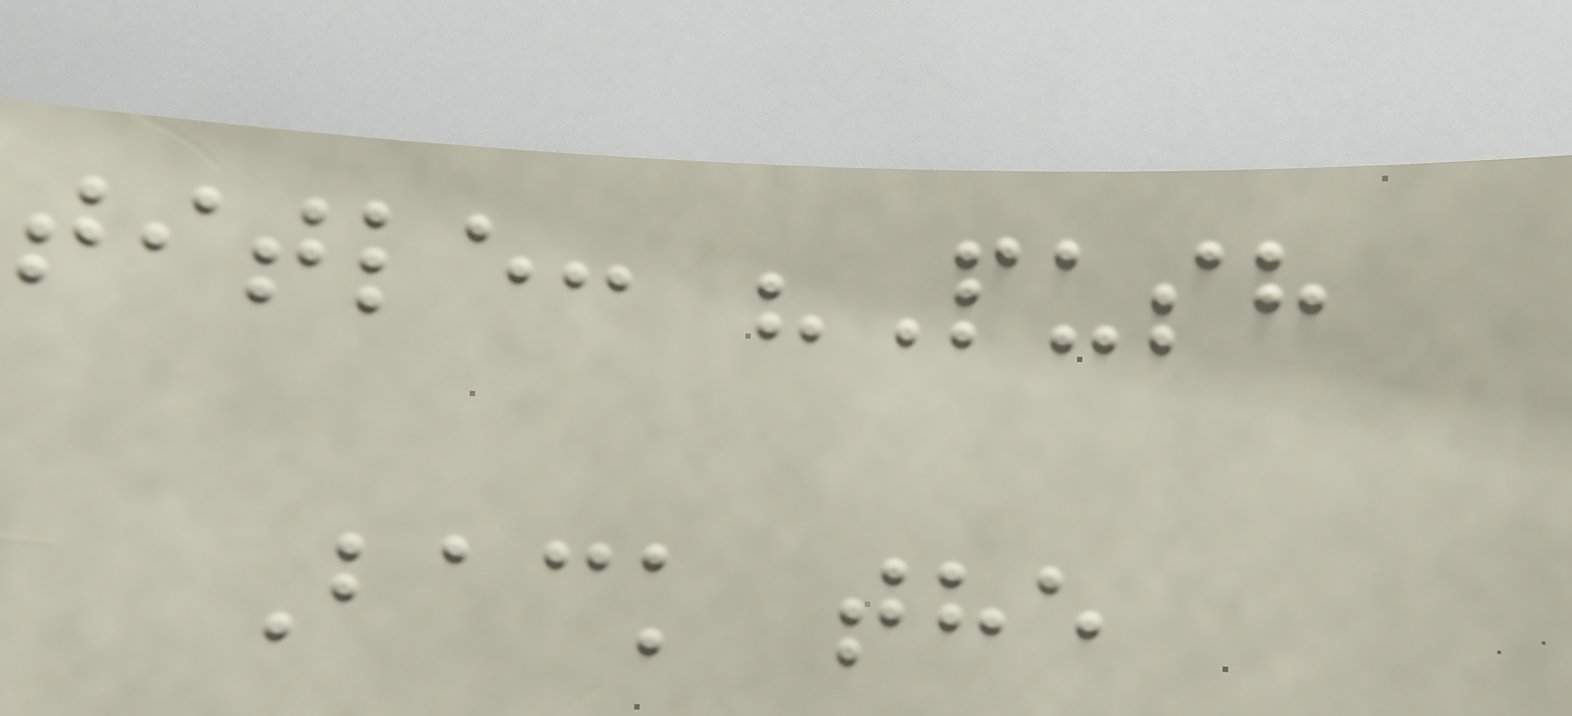title: "Push
Back the
